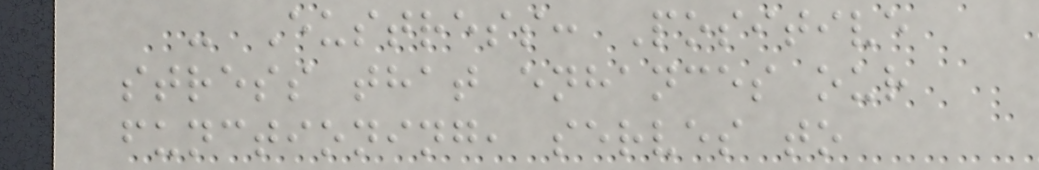- Eustress: Positive
stress that enhances our
functioning, serves to
